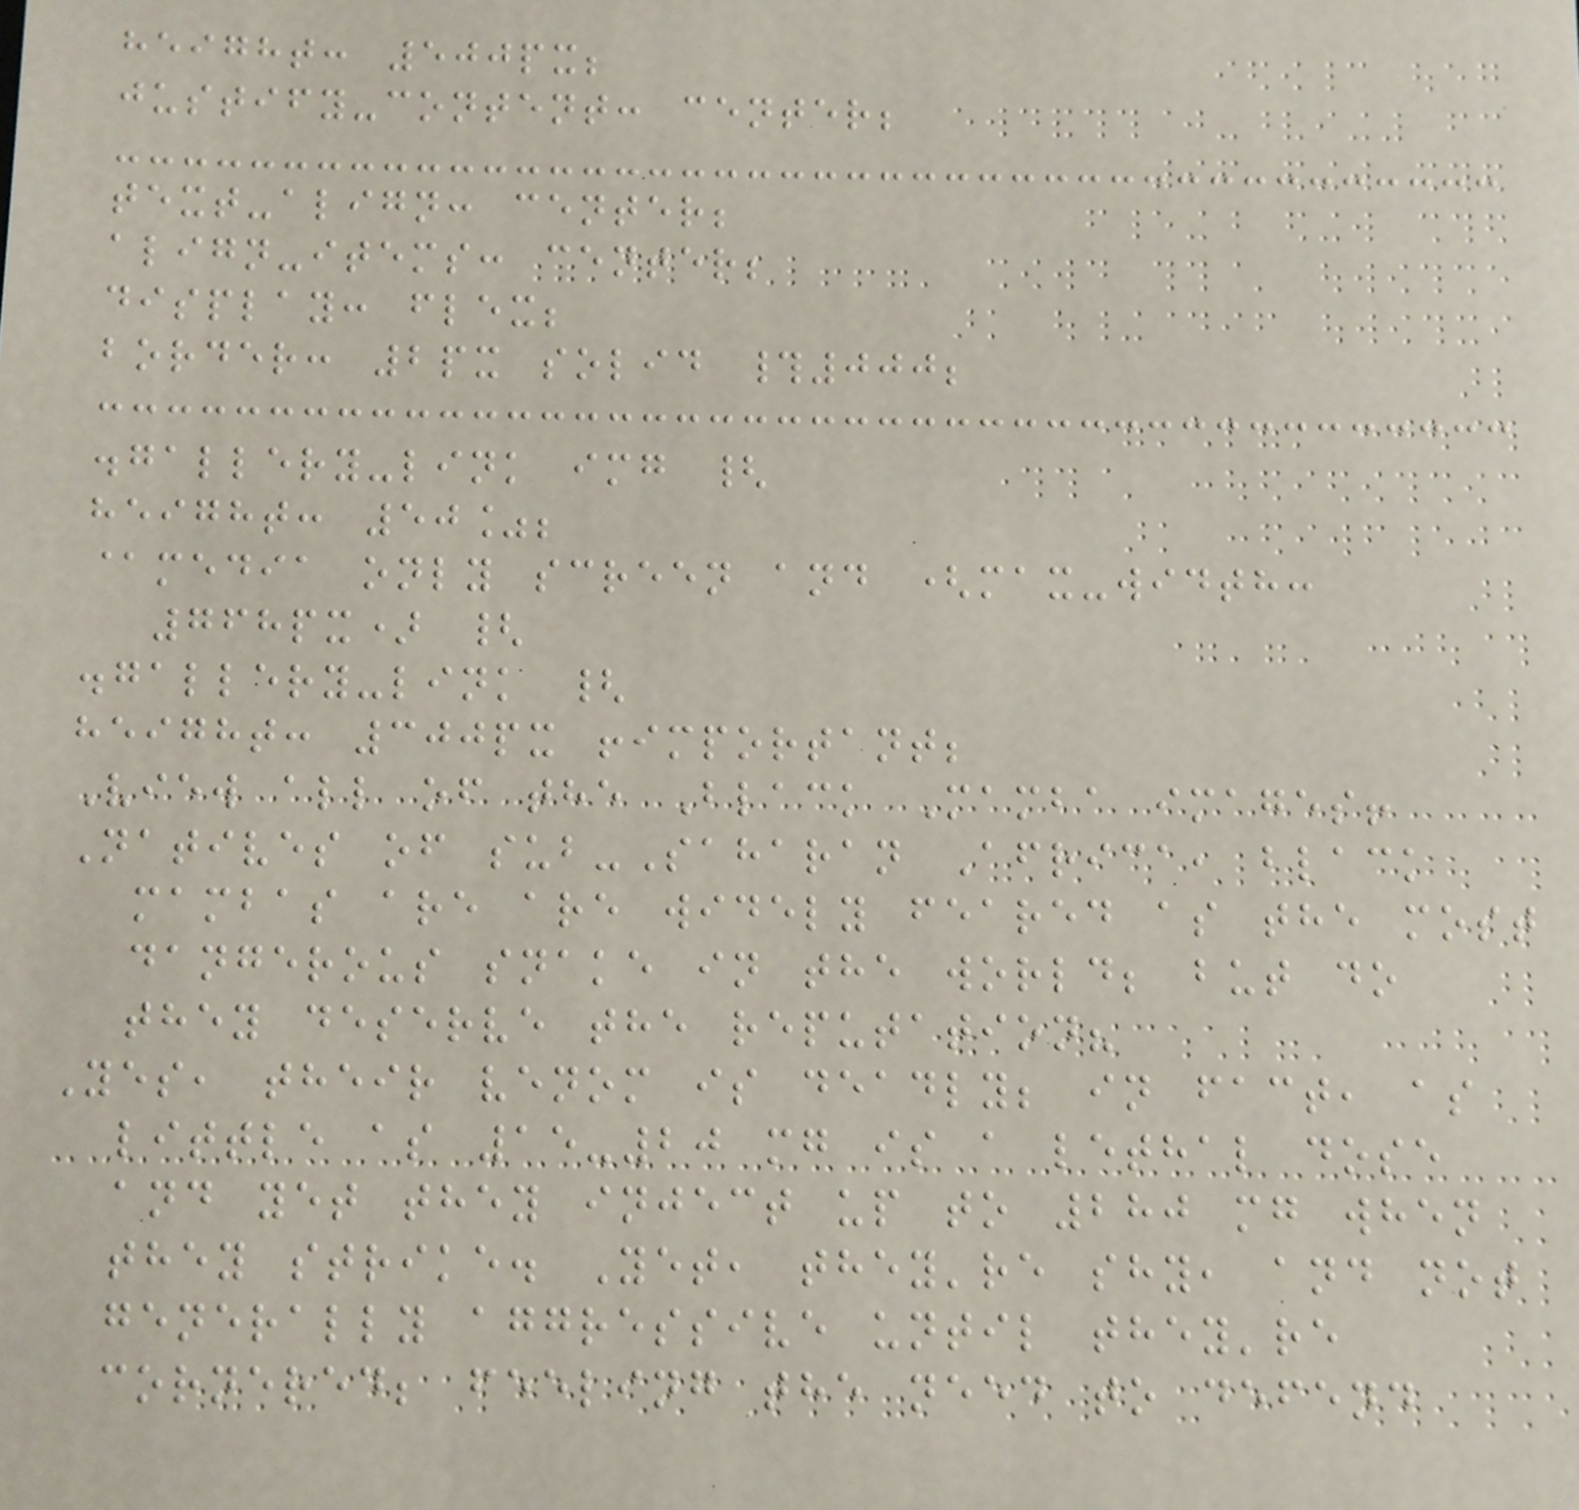height: 500px;
justify-content: center;
text-align: center;
align-items: center;
display: flex;
border: 2px solid #000;
.gallery-link img {
height: 50%;
@media only screen and (max-width:
768px) {
.gallery-link {
height: 300px !important;
View all of the Black Mamba images!
Natives of sub-Saharan Africa, black
mambas are are widely feared as the most
dangerous snake in the world; but do
they deserve the reputation?
Yes, their venom is deadly; in fact, as
little as 15-20 mg is a lethal dose
and yet they inject up to 280 mg when
they strike. Yet, they're shy, and not
generally aggressive until they're
cornered; feeling the need to defend
